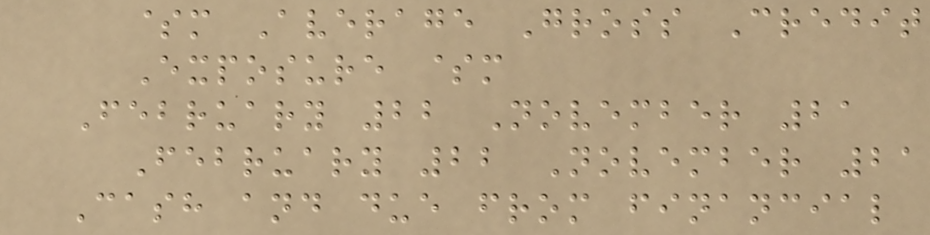$m Average Gross Credit
Exposure $m
February 22 November 21
February 22 November 21
Cash and due from financial
